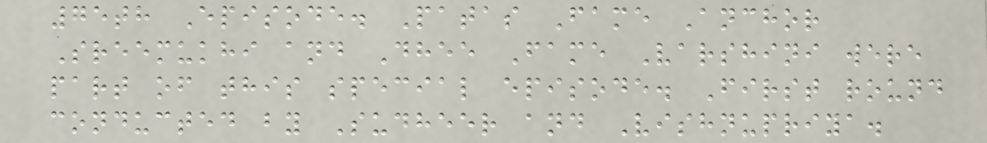75th Episode. Patas Fame Anchor
Sreemukhi and Dhee Fame Varshini were
part of this special episode. First round
conducted by Sudheer and Vishnupriya.
